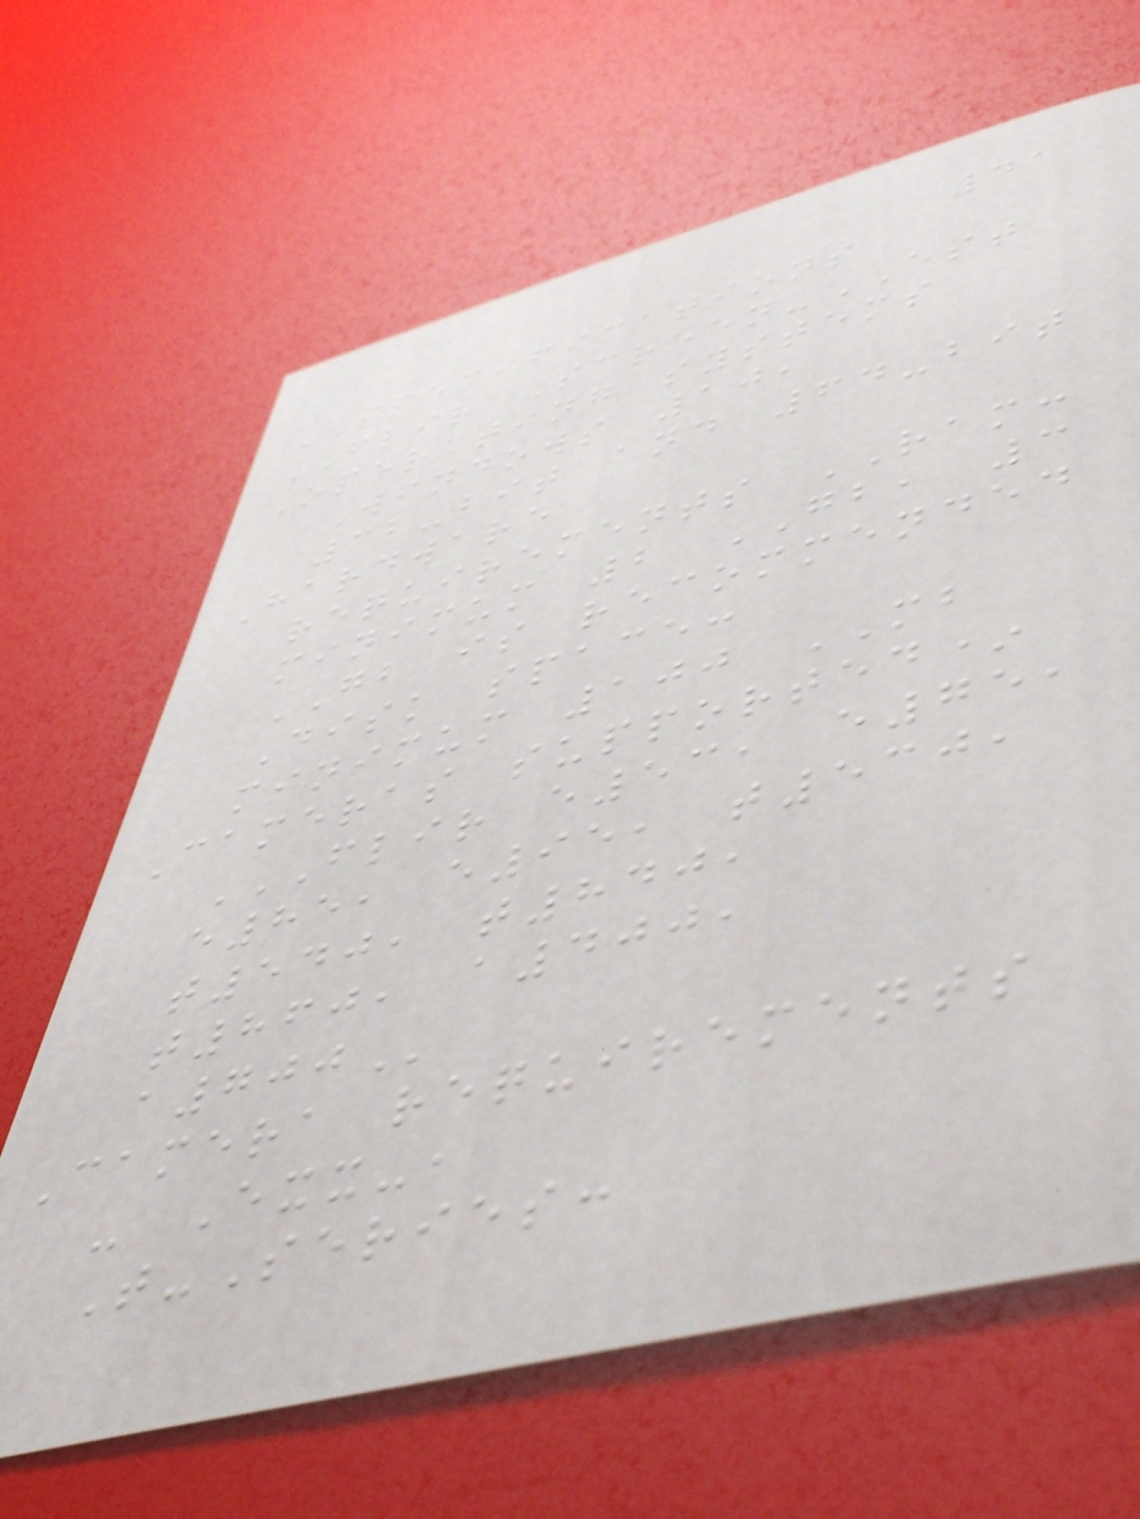41
SPECIFICATIONS
FLIR Screen-EST
Operating systems
Windows 10,
32-bit and 64-bit
Hardware
requirements RAM:
minimum 2 GB, 3
GB is recommended
Disk space:
minimum 100 MB
Cameras supported*
FLIR E53, E75,
E85, E95, T530,
T540, T840,
T860, A400,
A700
Camera requirements
- Exx-,
T-Series:
